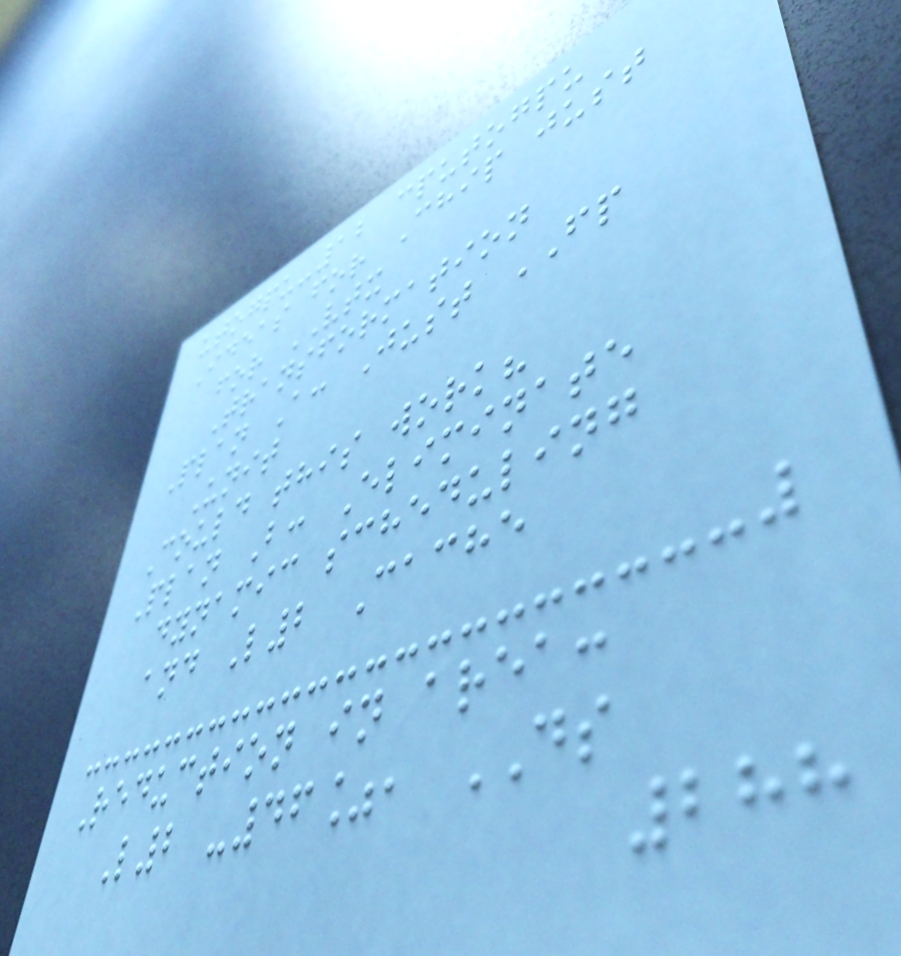utogpu-12 cputogpu
Ideas for Chip just
for VTX
Transformation
Plan A: Just FP
Unit
Could this work?
Plan B: Eliminate
dynamic scheduling
and L2 Cache
Reduction in area:
L2 -46%, DS
288
